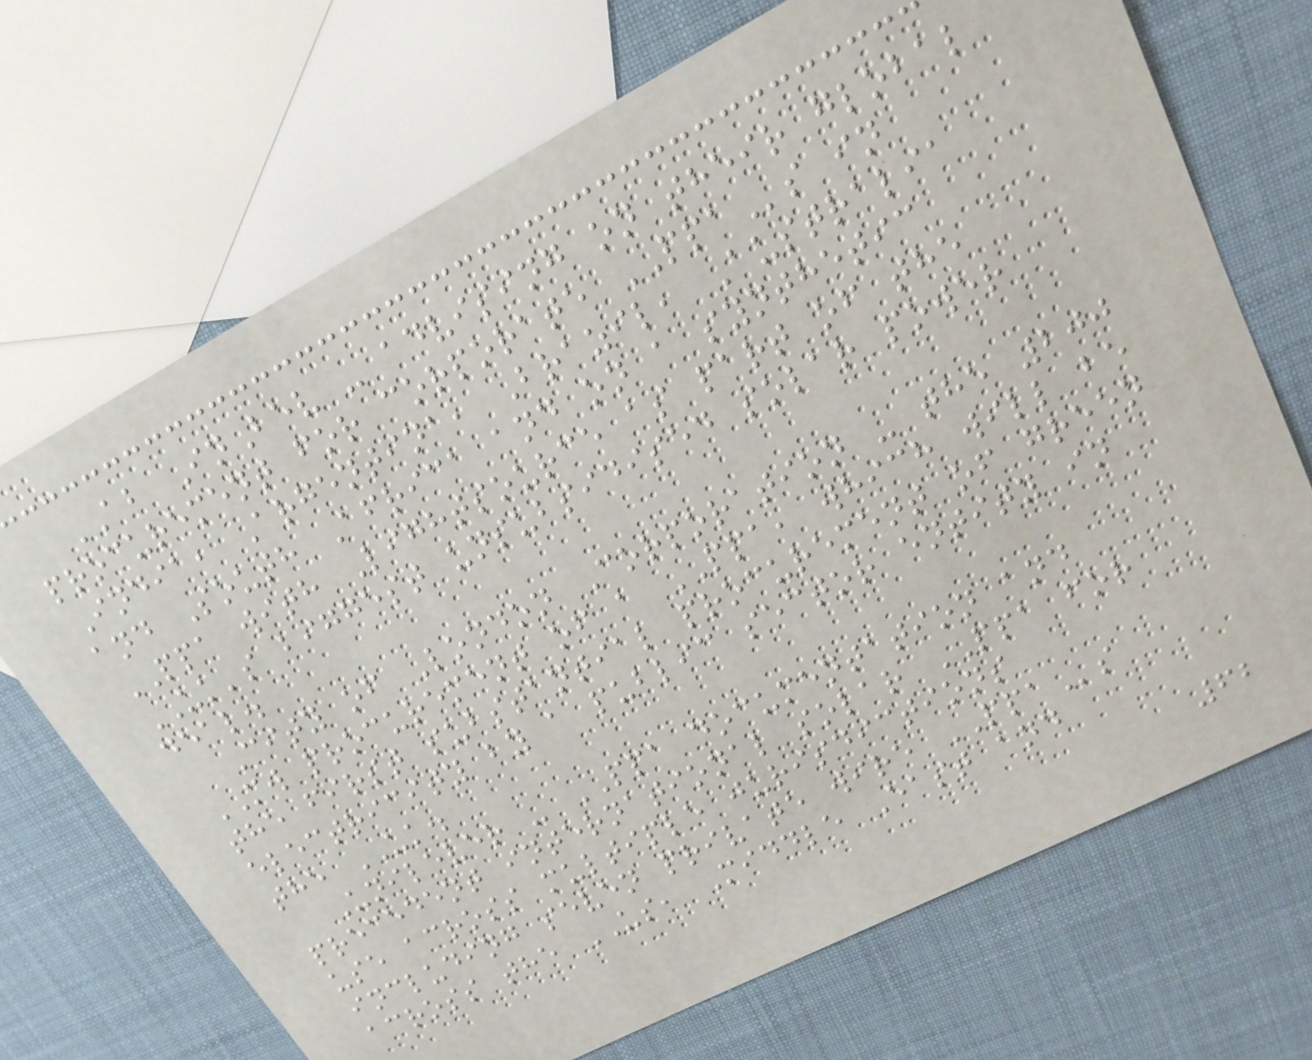AB InBev - advising on their global
procurement for corporate PPAs in
India, Argentina, Brazil, Australia
and South Africa and on a synthetic
PPA with Lightsource as part of the
UK's biggest unsubsidised solar power
deal.
City of London Corporation - the 200
MW procurement of a PPA, which will be
the first substantial procurement of green
electricity by a public sector entity in
the UK.
Unilever - PPA documentation and
precedent international solar PPA for
use across multiple jurisdictions
including seven private wire PPAs
across the US, Middle East and
62
